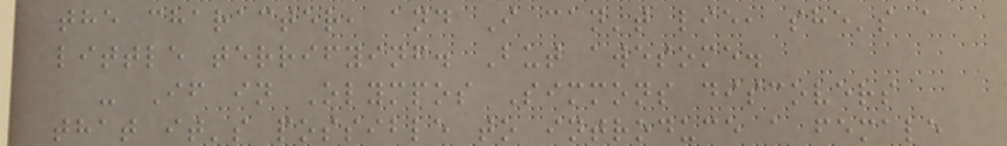the character, and I can't lie, she's a
little terrifying. But awesome.
- If in Olympos Simmons discovers
that it's possible to introduce a female
